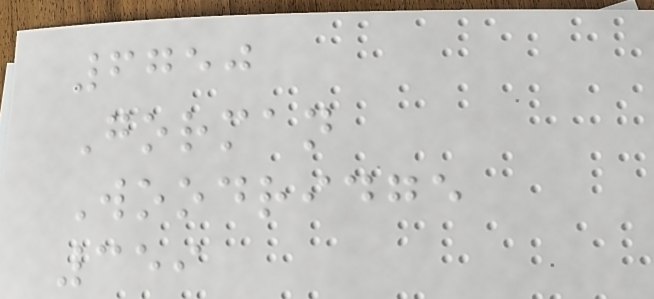6750
Gorman
Woodridge
359
